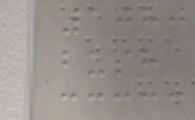1080
bush
